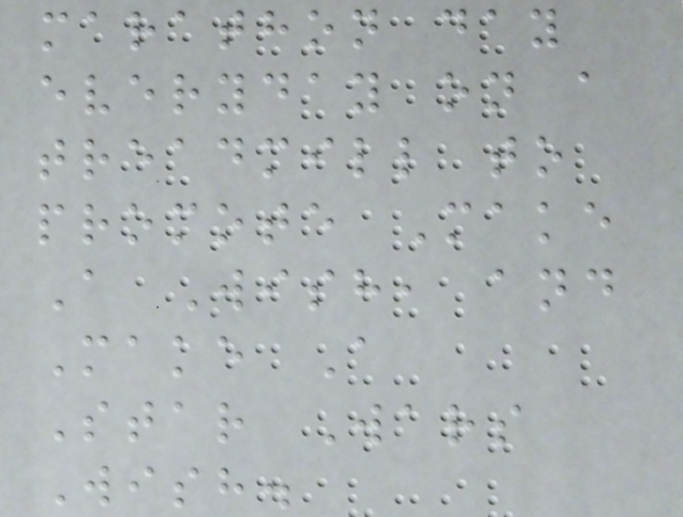marathon day
everyday on a
treadmill to
promote Make
A Wish, and
Make A
Star Wars
Wish.
